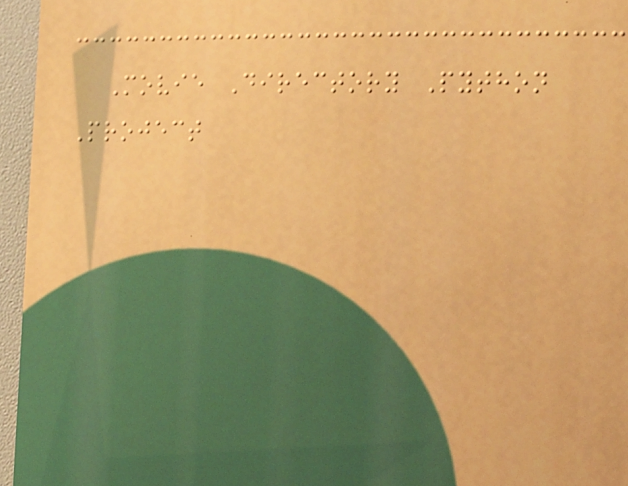Movie Directory Python
Project
